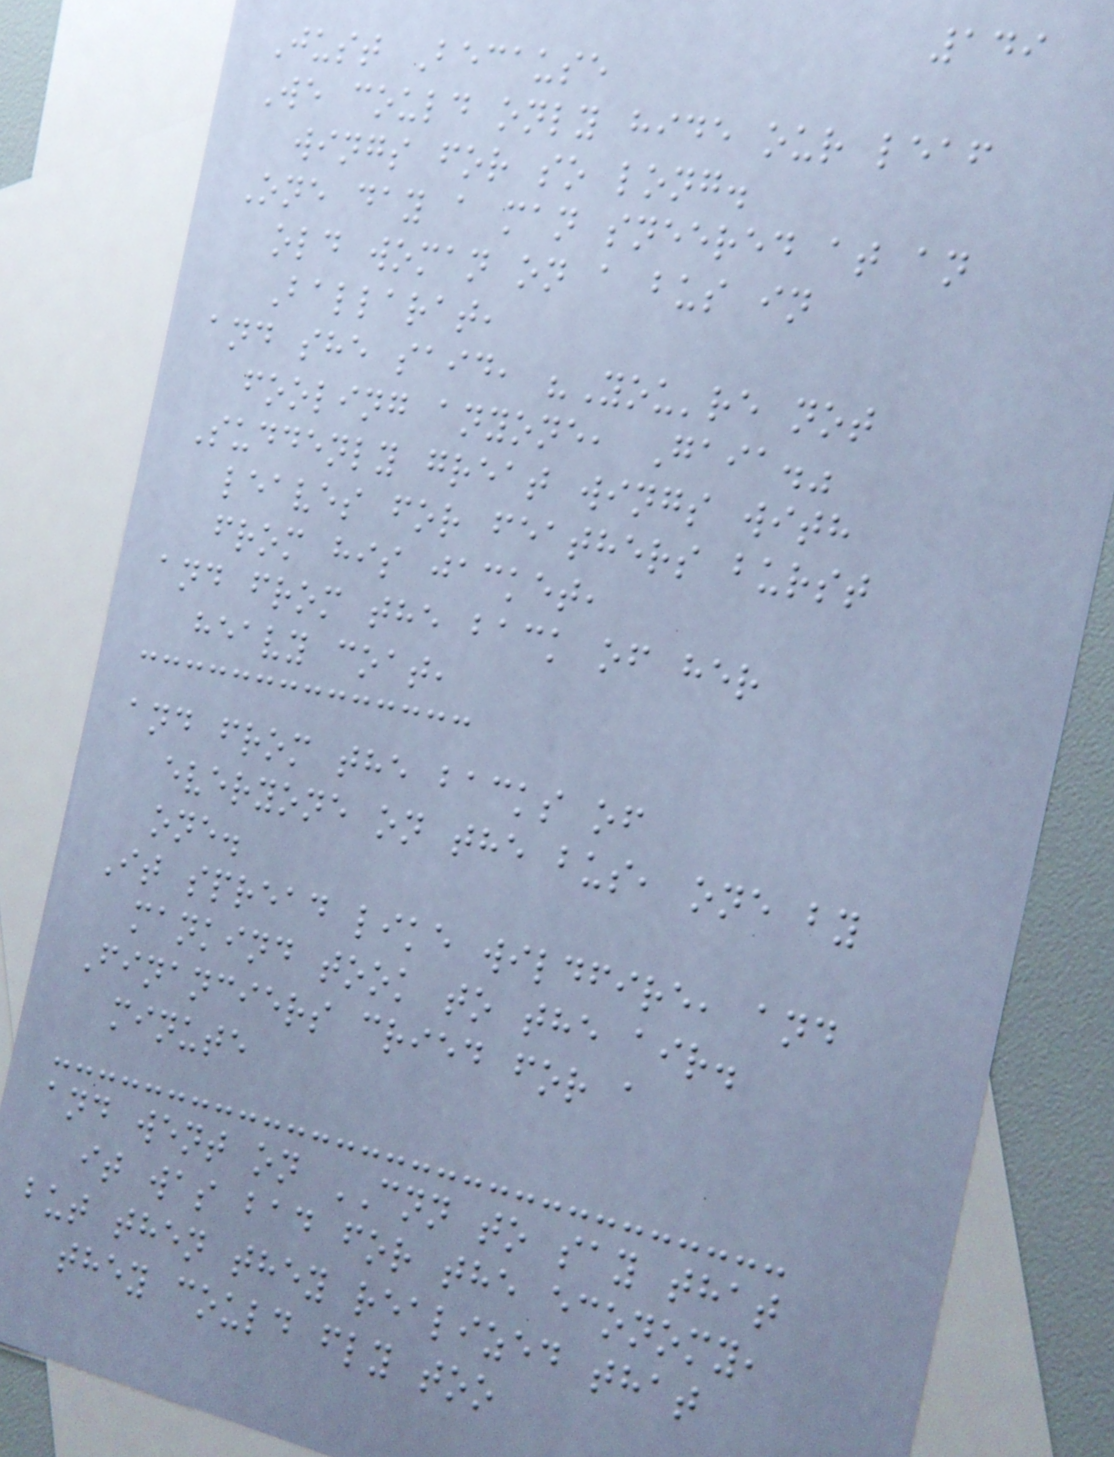149
Just Because
We could only hide our leaf
wings for so long.
One day a man sneered at an
old woman on a bus in
Ballarat,
and she said, "You're not
fooling anyone, Gaia."
Suddenly great wings with
leaves for feathers burst
from his jacket,
and from the back of her
heavy coat,
and from the backs of
everyone on the bus, one by
one.
It spread like wildfire, and
mankind took to the air.
Financiers cried for a
minute
and went on CNN to say that
it was bad for the economy,
but then they realized that
they could fly too
